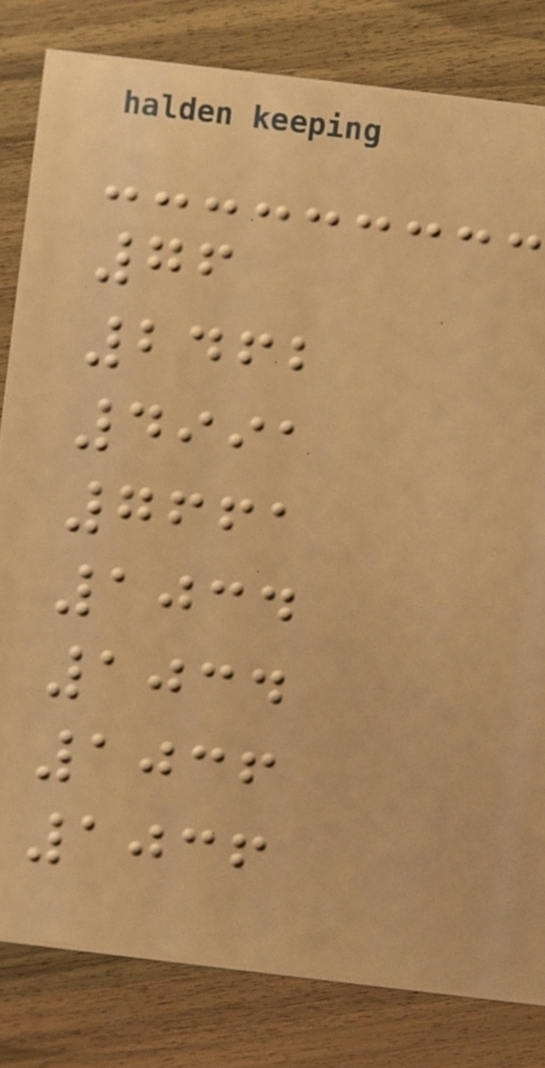76
2462
4991
7661
1034
1034
1036
1036
